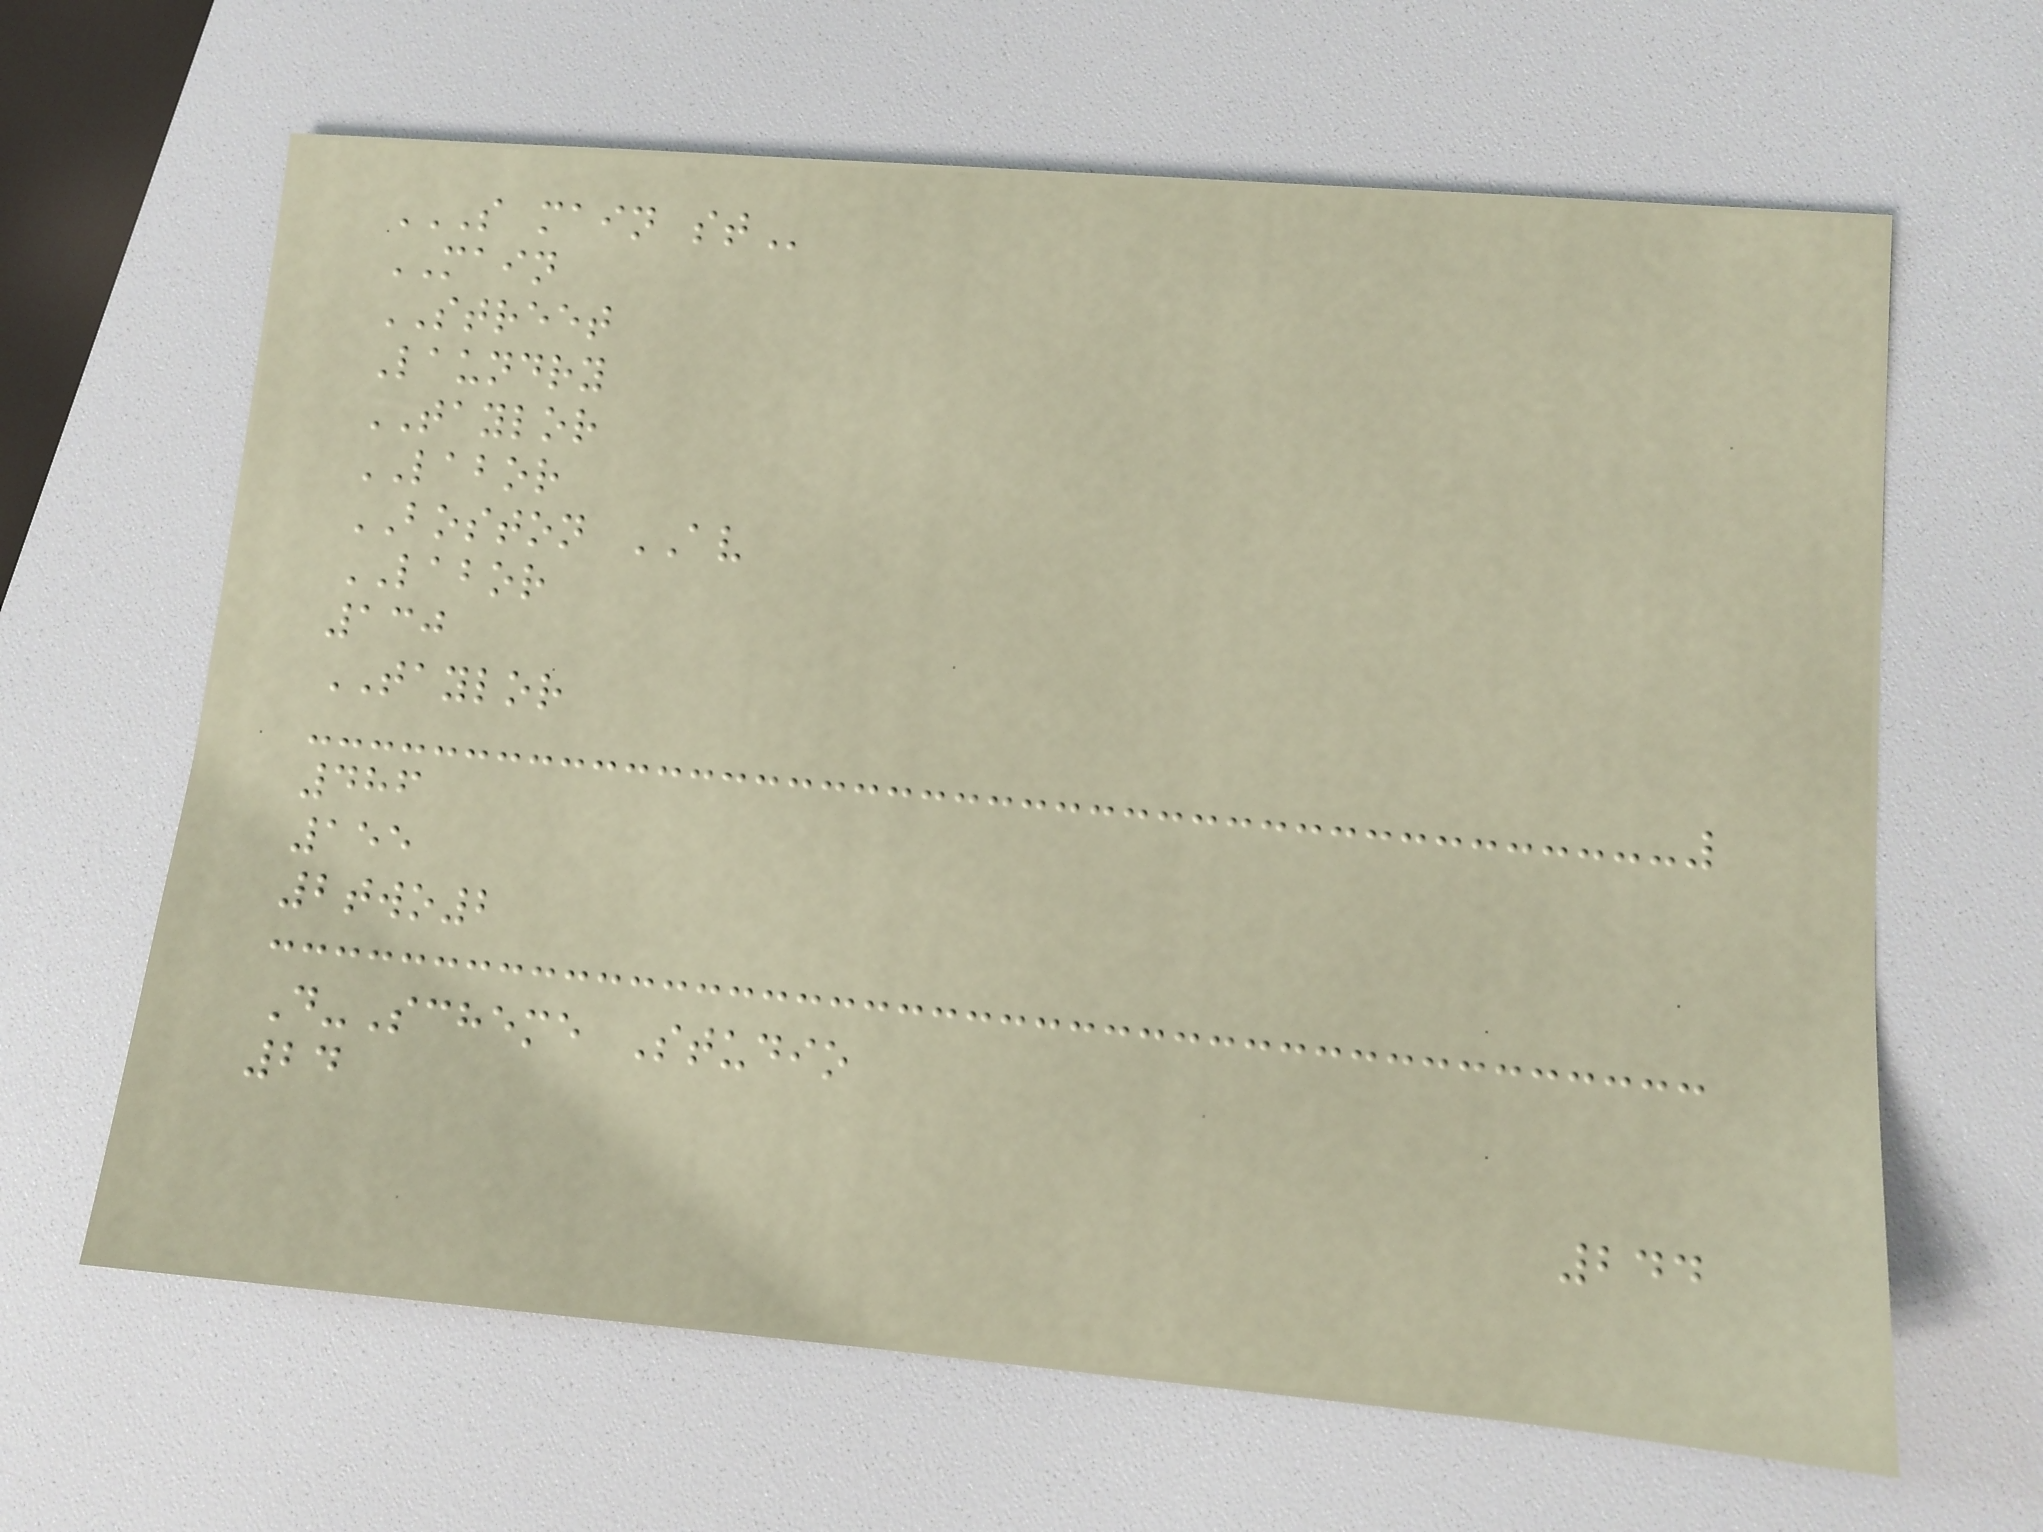S MAIN ST
MAIN
STREET
Laundry
TAYLOR
LABOR
BOSTON AV
LABOR
130
TAYLOR
486
155
2two2
D-Scheme Studio
24
244
